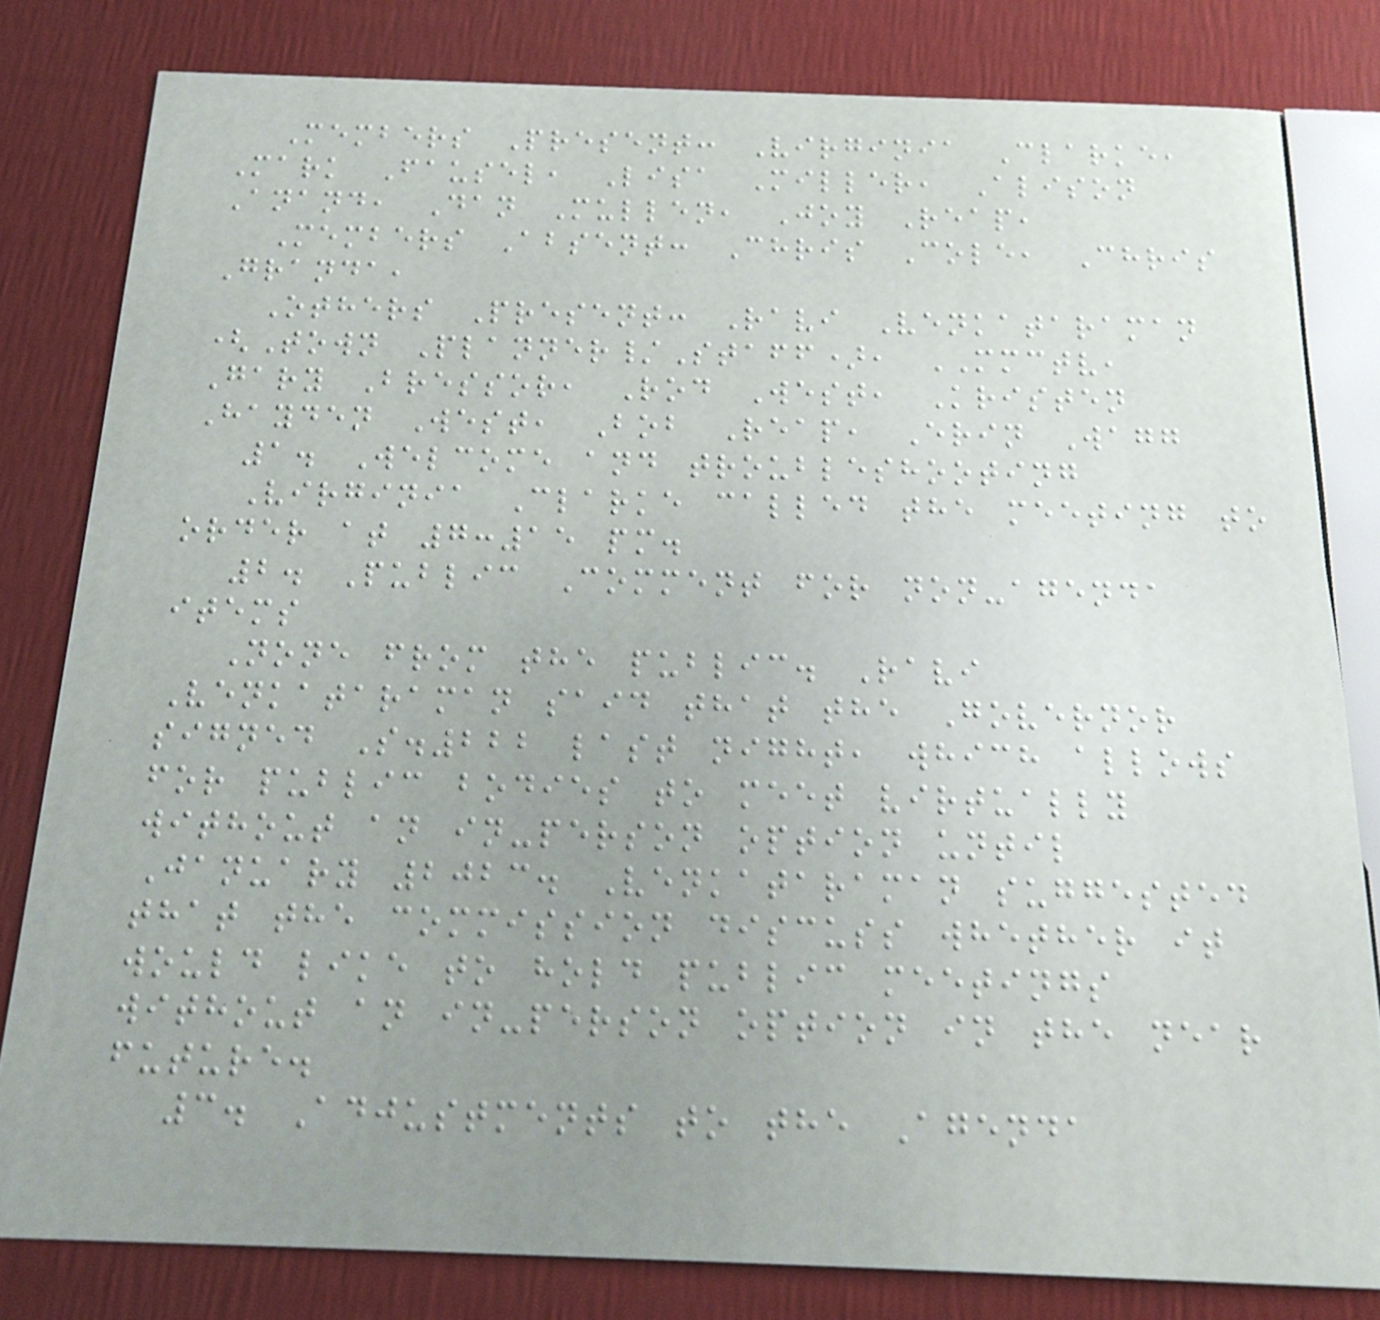Members Present: Virginia Clarke,
Mark Fausel, Lisa Miller, Alison
Anand, Dan Mullen, Joy Reap,
Members Absent: Chris Cole, Chris
Granda,
Others Present: Ravi Venkataraman
(Town Planner/Staff), MMCTV,
Gary Bressor, Rod West, Kristen
Hayden West, Bob Reap, Erin Wagg
1. Welcome and troubleshooting
Virginia Clarke called the meeting to
order at 7:15 pm.
2. Public Comment for non-agenda
items
None from the public. Ravi
Venkataraman said that the Governor
signed S.222 last night, which allows
for public bodies to meet virtually
without an in-person option until
January 2023. Venkataraman suggested
that the commission discuss whether it
would like to hold public meetings
without an in-person option in the near
future.
3. Adjustments to the Agenda
